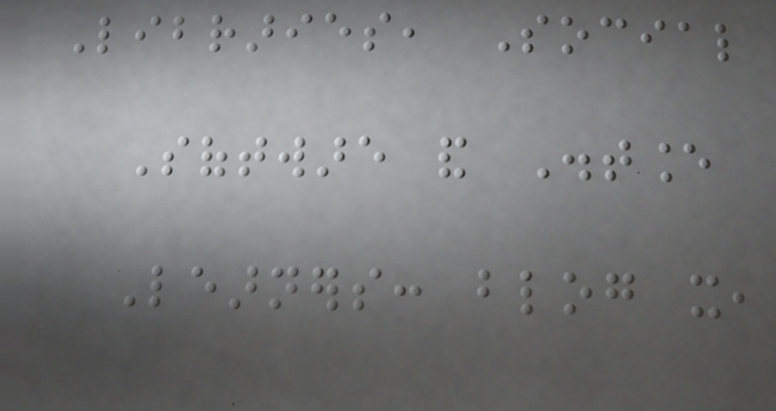Libraries, Social
Software and Distance
Learners: blog it,
